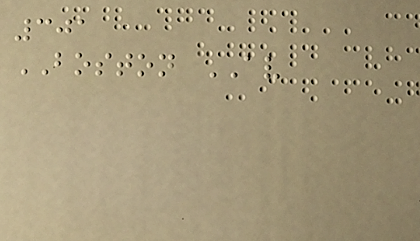301
BOSTON AV
